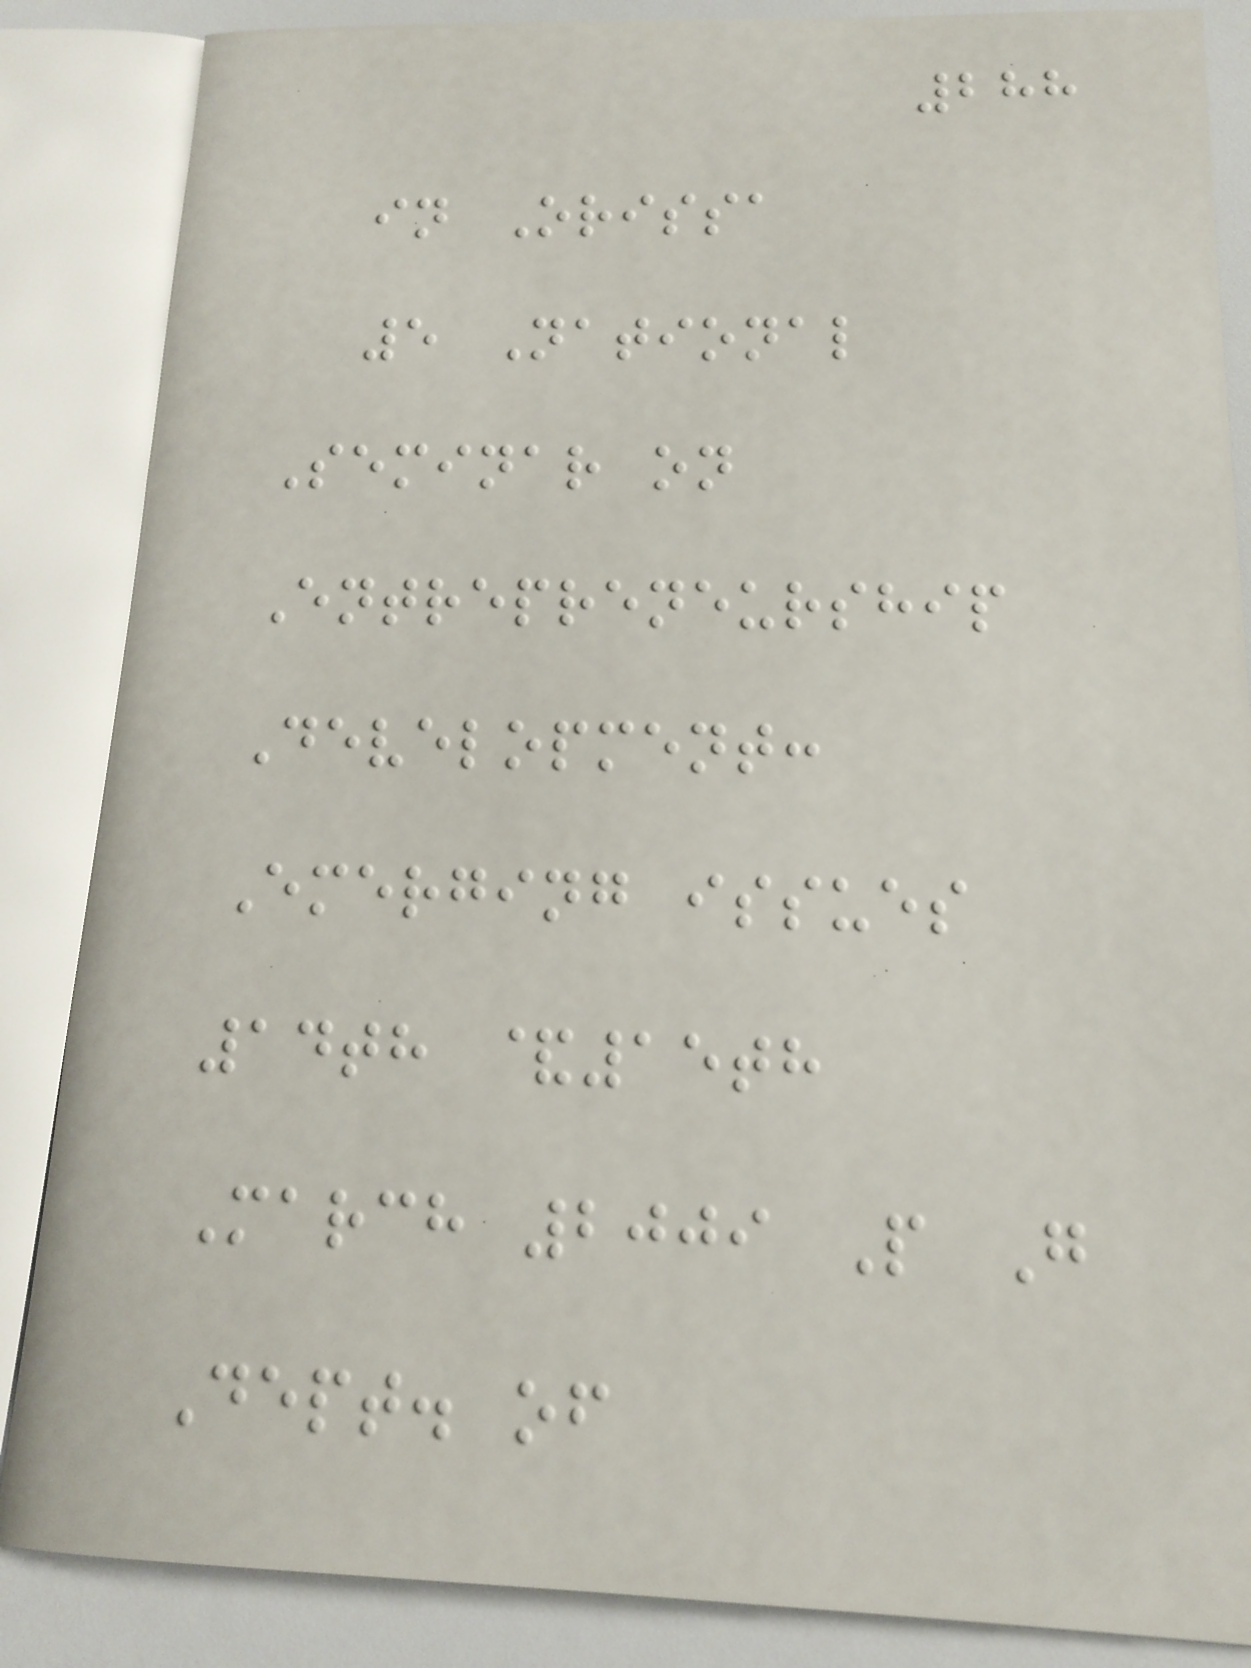288
in Orissa
5 National
Seminar on
Entrepreneurship
Development:
Emerging issues
14th &15th
March 2009 P G
Dept. of
